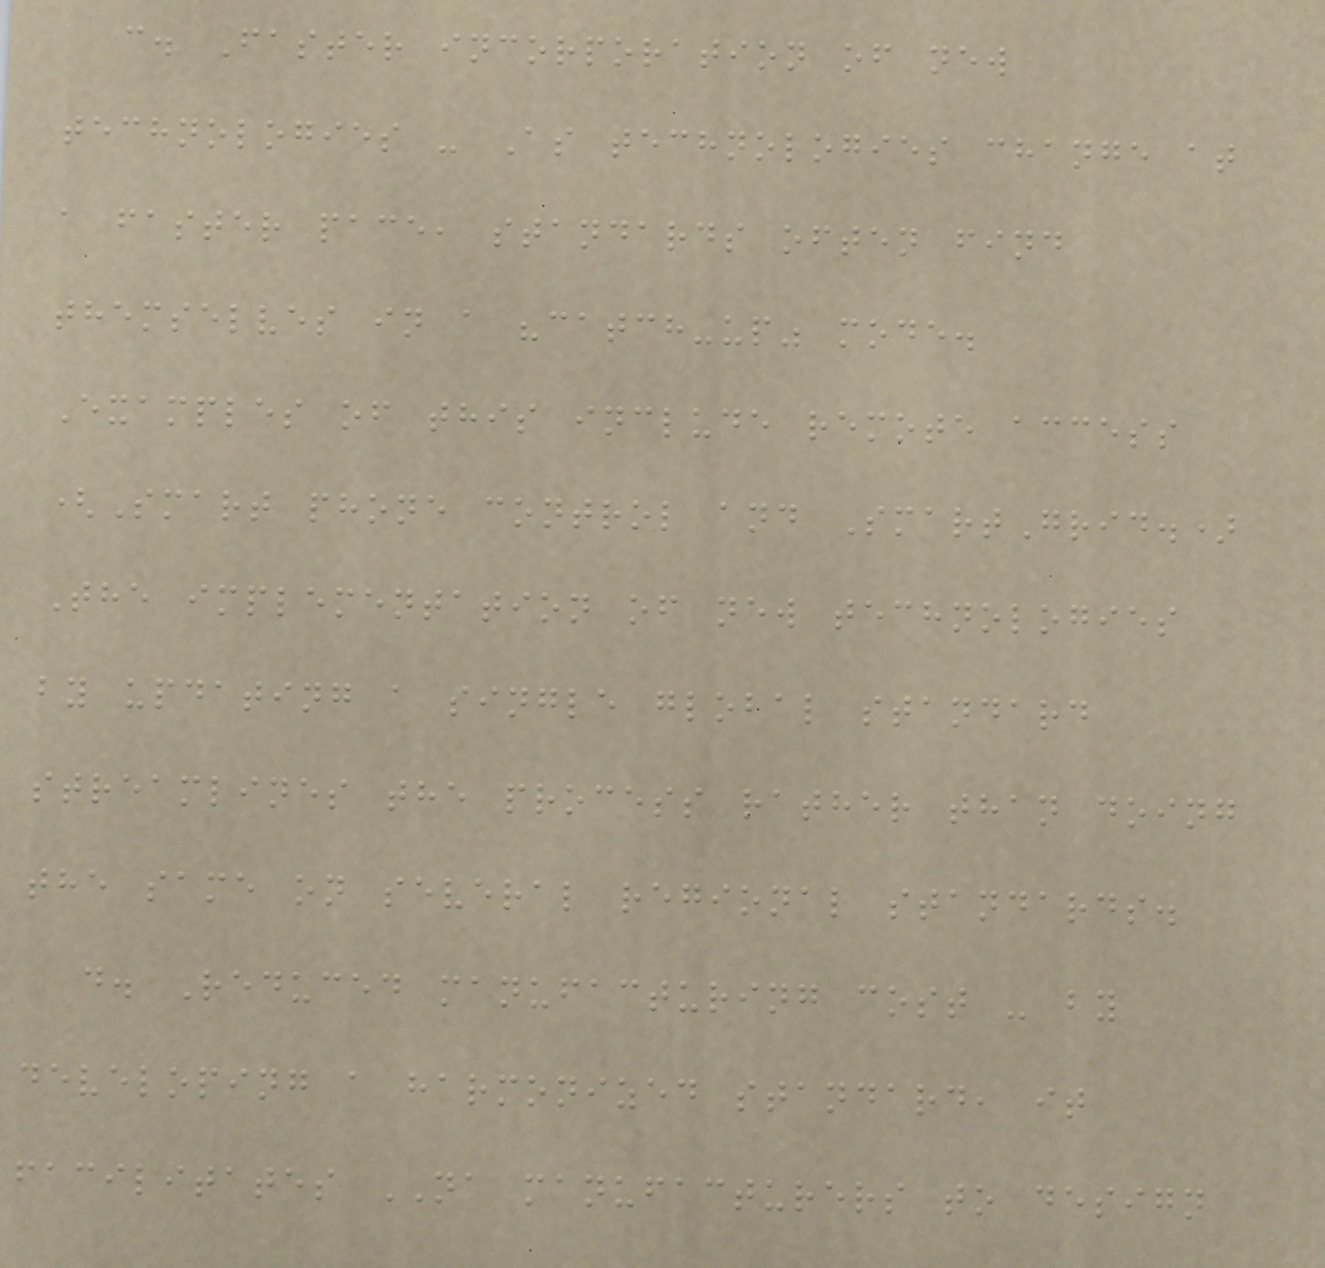c. Faster incorporation of new
technologies - As technologies change at
a faster pace, standards often find
themselves in a "catch-up" mode.
Examples of this include remote access
(Smart phone control and SmartGrid.)
The implementation of new technologies
by updating a single global standard
streamlines the process rather than doing
the same on several regional standards.
d. Reduced manufacturing cost - by
developing a harmonized standard, it
facilitates NA manufacturers to design
